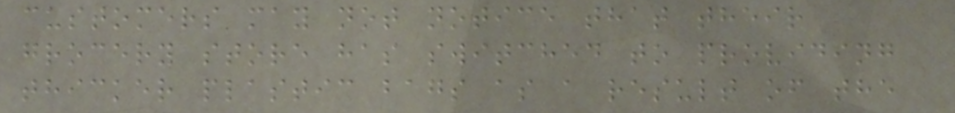customers may not notice that their
grocery store has switched to providing
thicker plastic bags as a result of the
